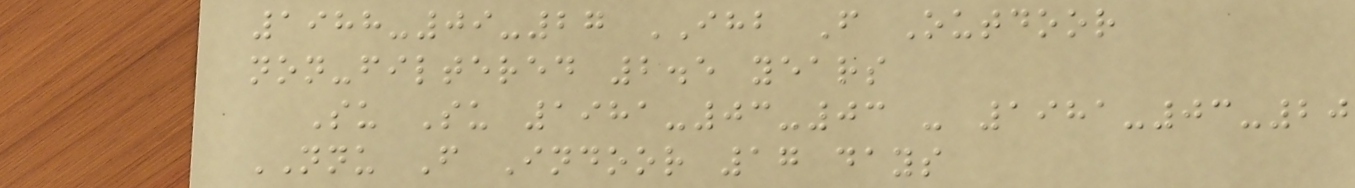1988-09-27 IHB F Outdoor
non-filtered 2.5 years
Su Su 1981-03-03 - 1981-03-20
NNU F Indoor 17 days
